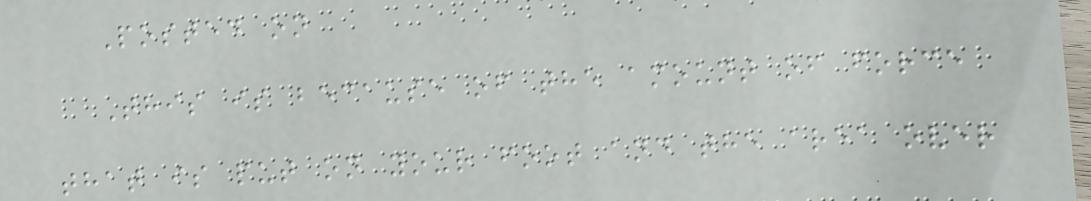Posted on
This is because of the amount of force
that is put on your foot and the area over
